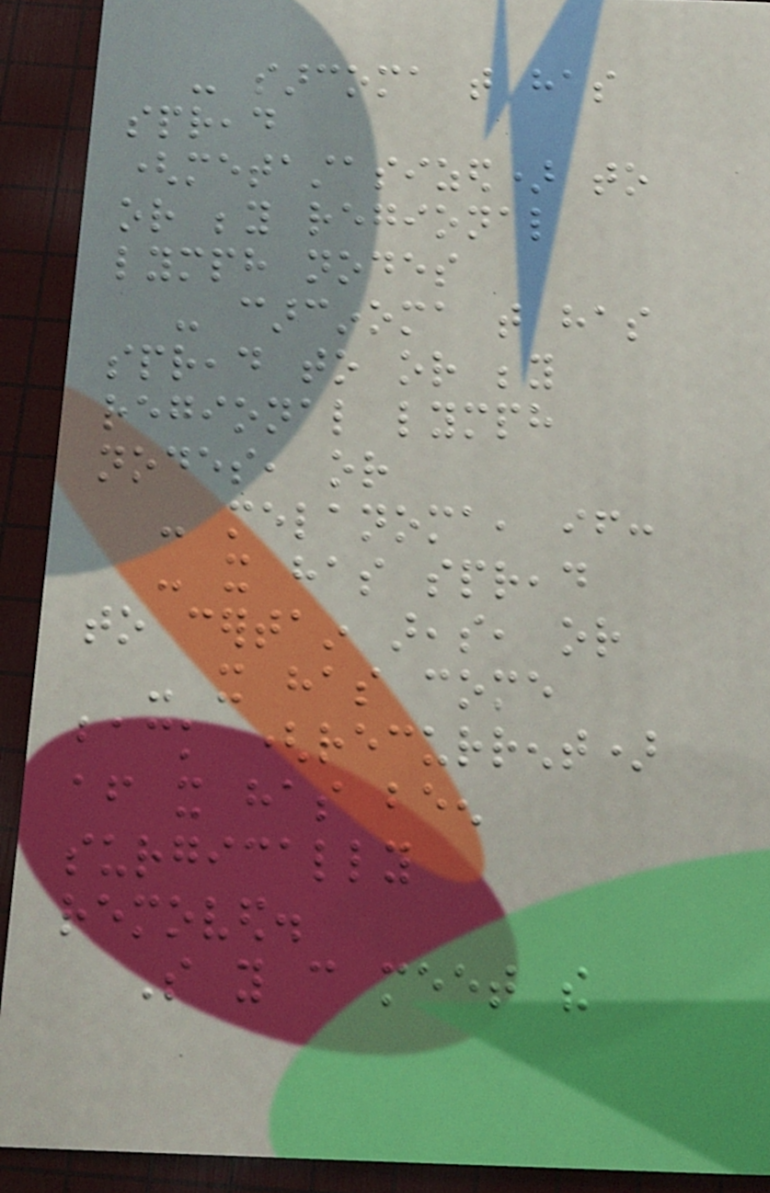- sarcoma that has
spread
(metastasized) to
or beyond regional
lymph nodes
- carcinoma that has
spread to or beyond
regional lymph
nodes, or
- melanoma, if:
- it has spread
to certain areas, or
- it has come
back (recurrent)
after it has been
surgically
removed.
So you can meet the
